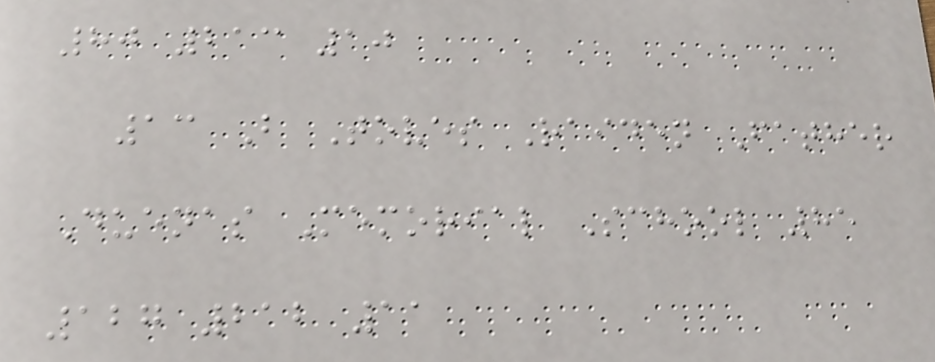80 213 10
13 B Toves Raiden Father
Duenas Memorial School 85
127 212 11
